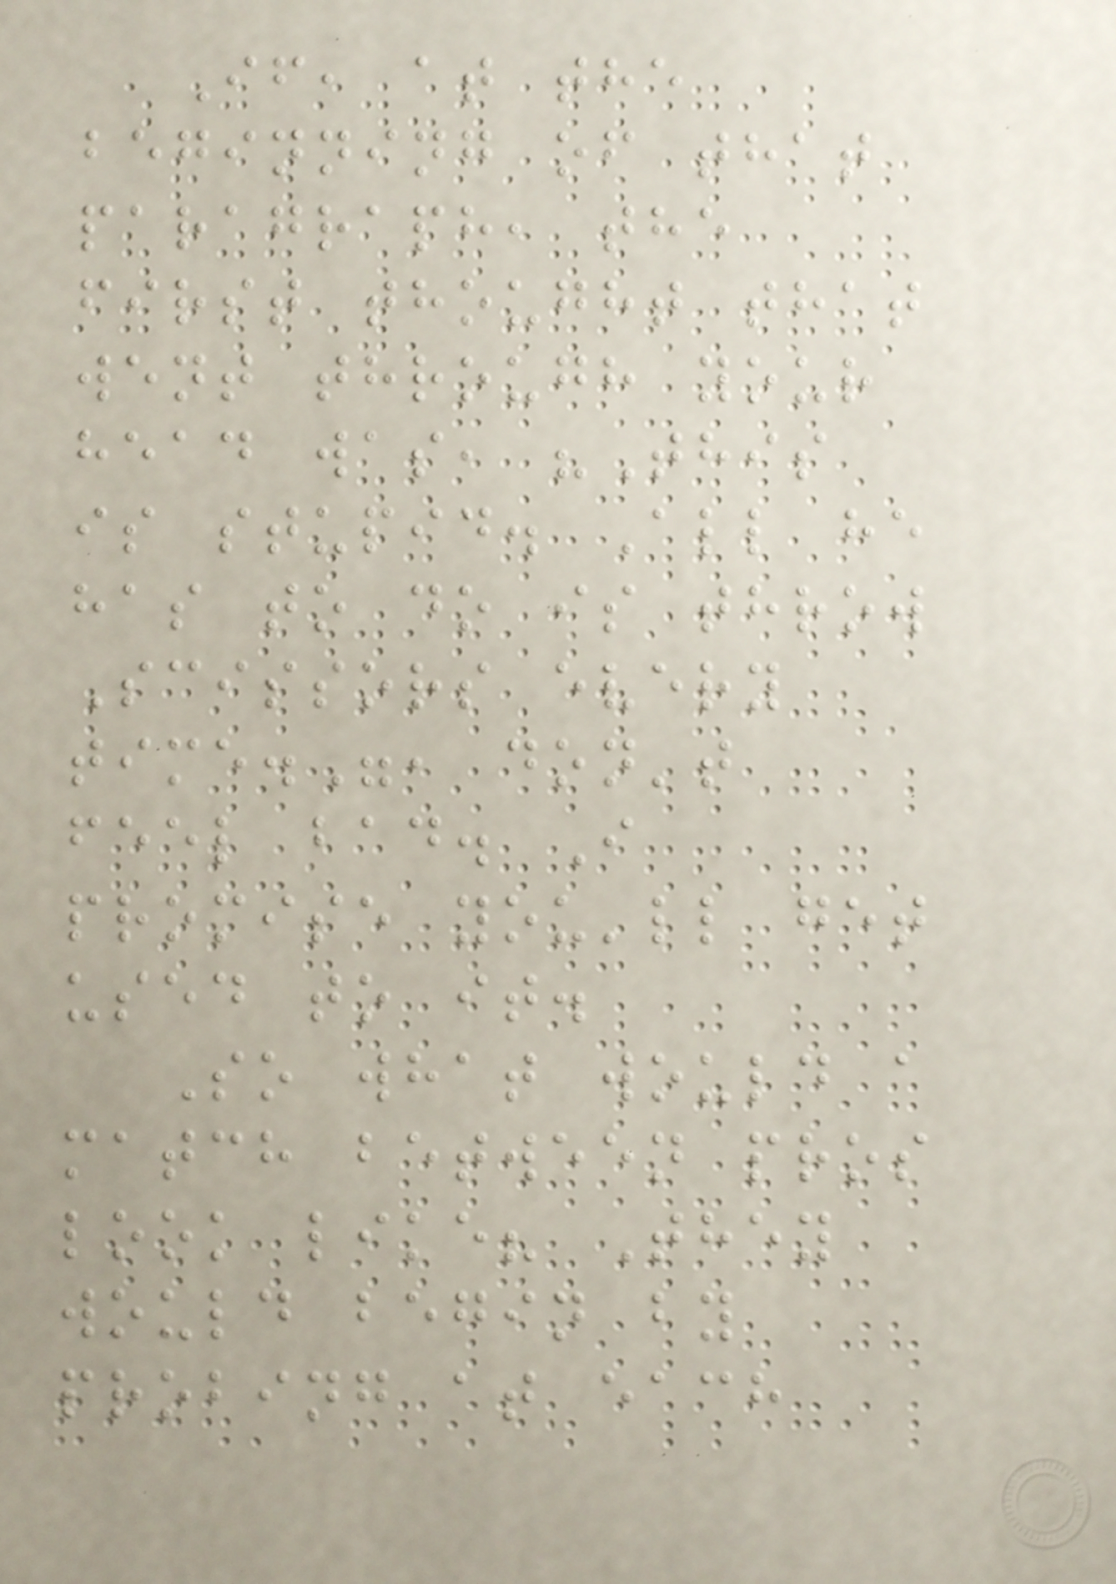If, at the
beginning of that
paragraph, the
first thought that
went through your
head was, "This
is stupid. All he
has to do is throw
Scissors every
time.", don't
feel bad. I
promise you'll get
used to it.
So what would a
match between pros
look like? They
would begin by
probing at each
